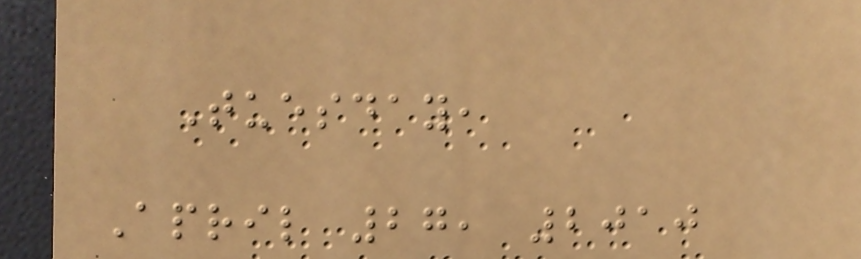Tuesday,
April 27, 2010
